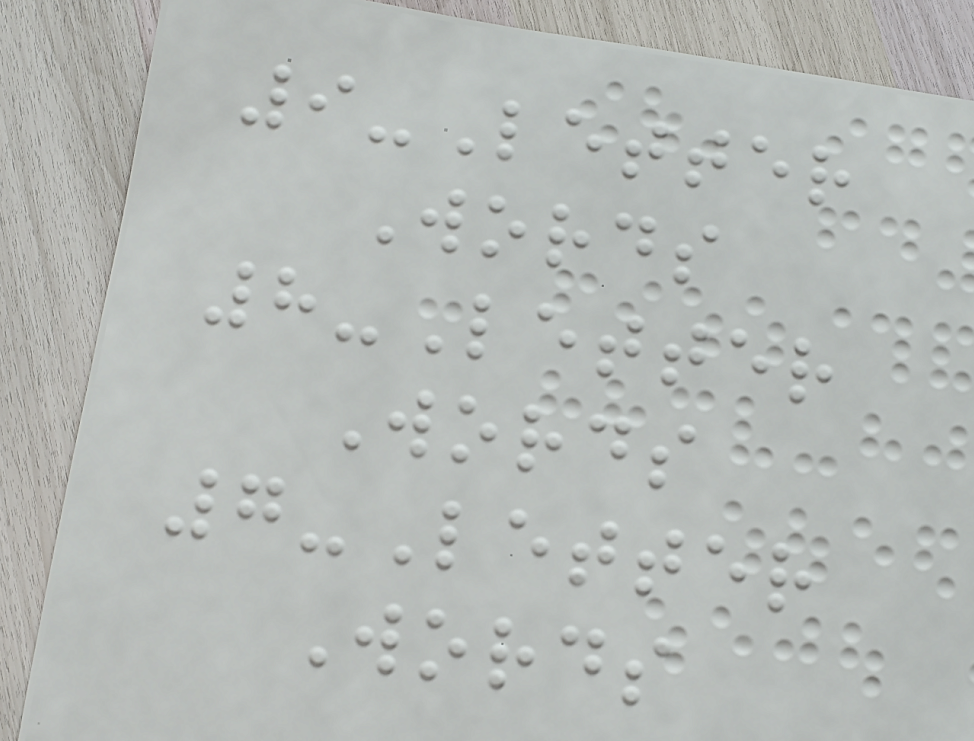9-Letter
Words
8-Letter
Words
7-Letter
Words
